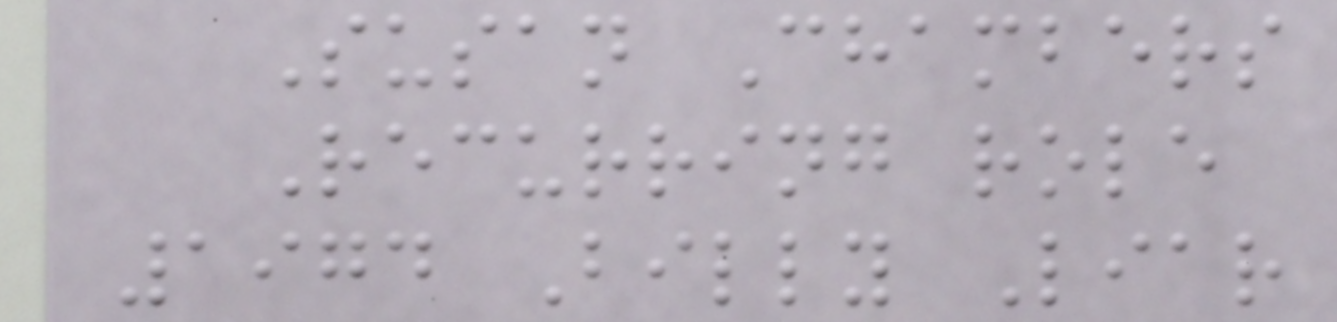Susan Chambers
Recurring role
1974 Billy Liar
